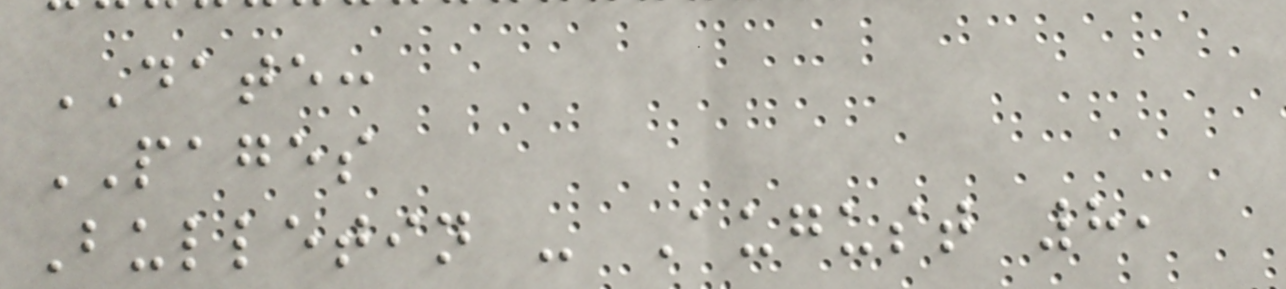DATE:
PAGES
Bulletin - August 8,
